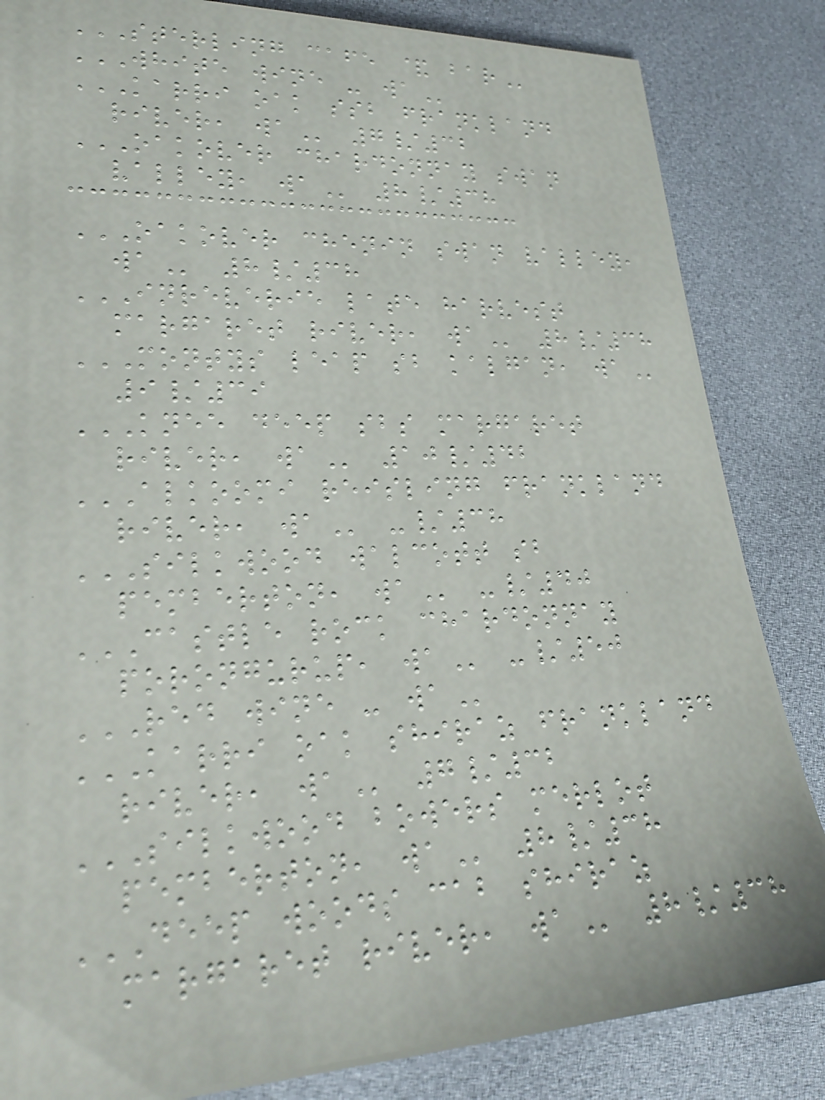STERLING CAFE & BAR
WHITE WINE - WA
KARRI OAK SSB FRANKLAND
RIVER, WA 7/32
OAKOVER CHARDONNAY SWAN
VALLEY, WA 8/38
OAKOVER CHENIN SWAN VALLEY,
WA 8/38
INREVERIE LATE HARVEST
MARGARET RIVER, WA 8/38
MONTYS LEAP SB KALGAN, WA
9/39
KNEE DEEP SBS MARGARET
RIVER, WA 10/42
ALKOOMI REISLING FRANKLAND
RIVER, WA -/38
SILKWOOD WALCOTT SB
PEMBERTON, WA -/40
CASTLE ROCK CHARDONNAY
PORONGURUP, WA -/50
RED WINE - WA
KARRI OAK SHIRAZ FRANKLAND
RIVER, WA 7/32
SILKWOOD BOWERS MERLOT
PEMBERTON, WA 8/38
DEEP WOODS CAB SHIRAZ
MARGARET RIVER, WA 8/38
